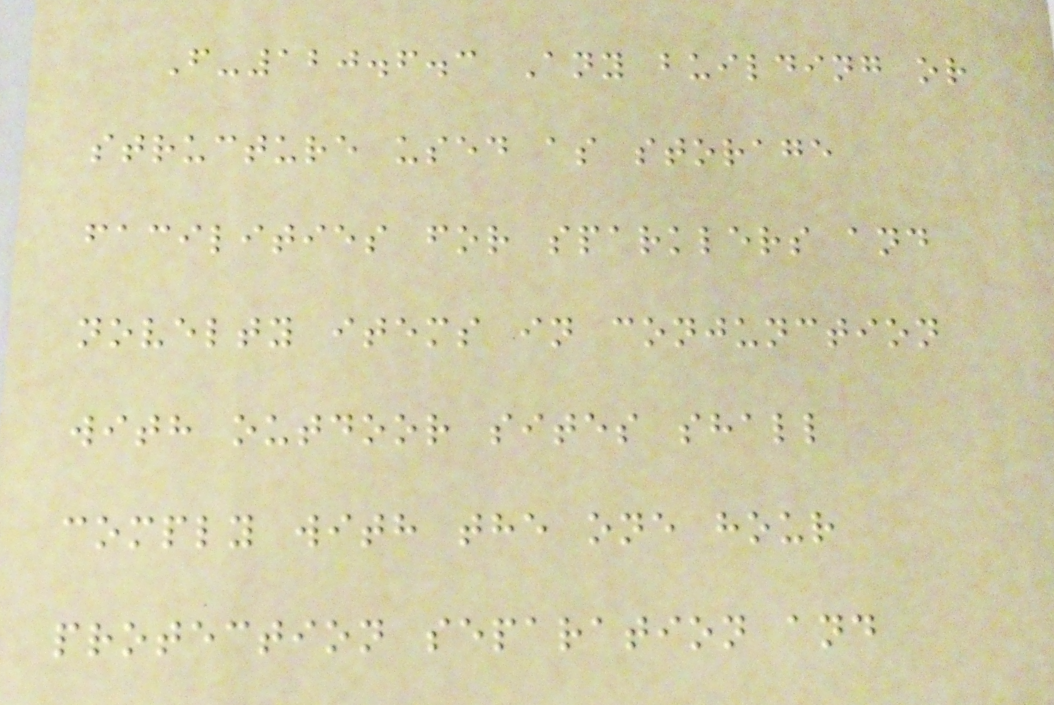F-120.6.3 Any building or
structure used as storage
facilities for sparklers and
novelty items in conjunction
with outdoor sites shall
comply with the one hour
protection separation and
